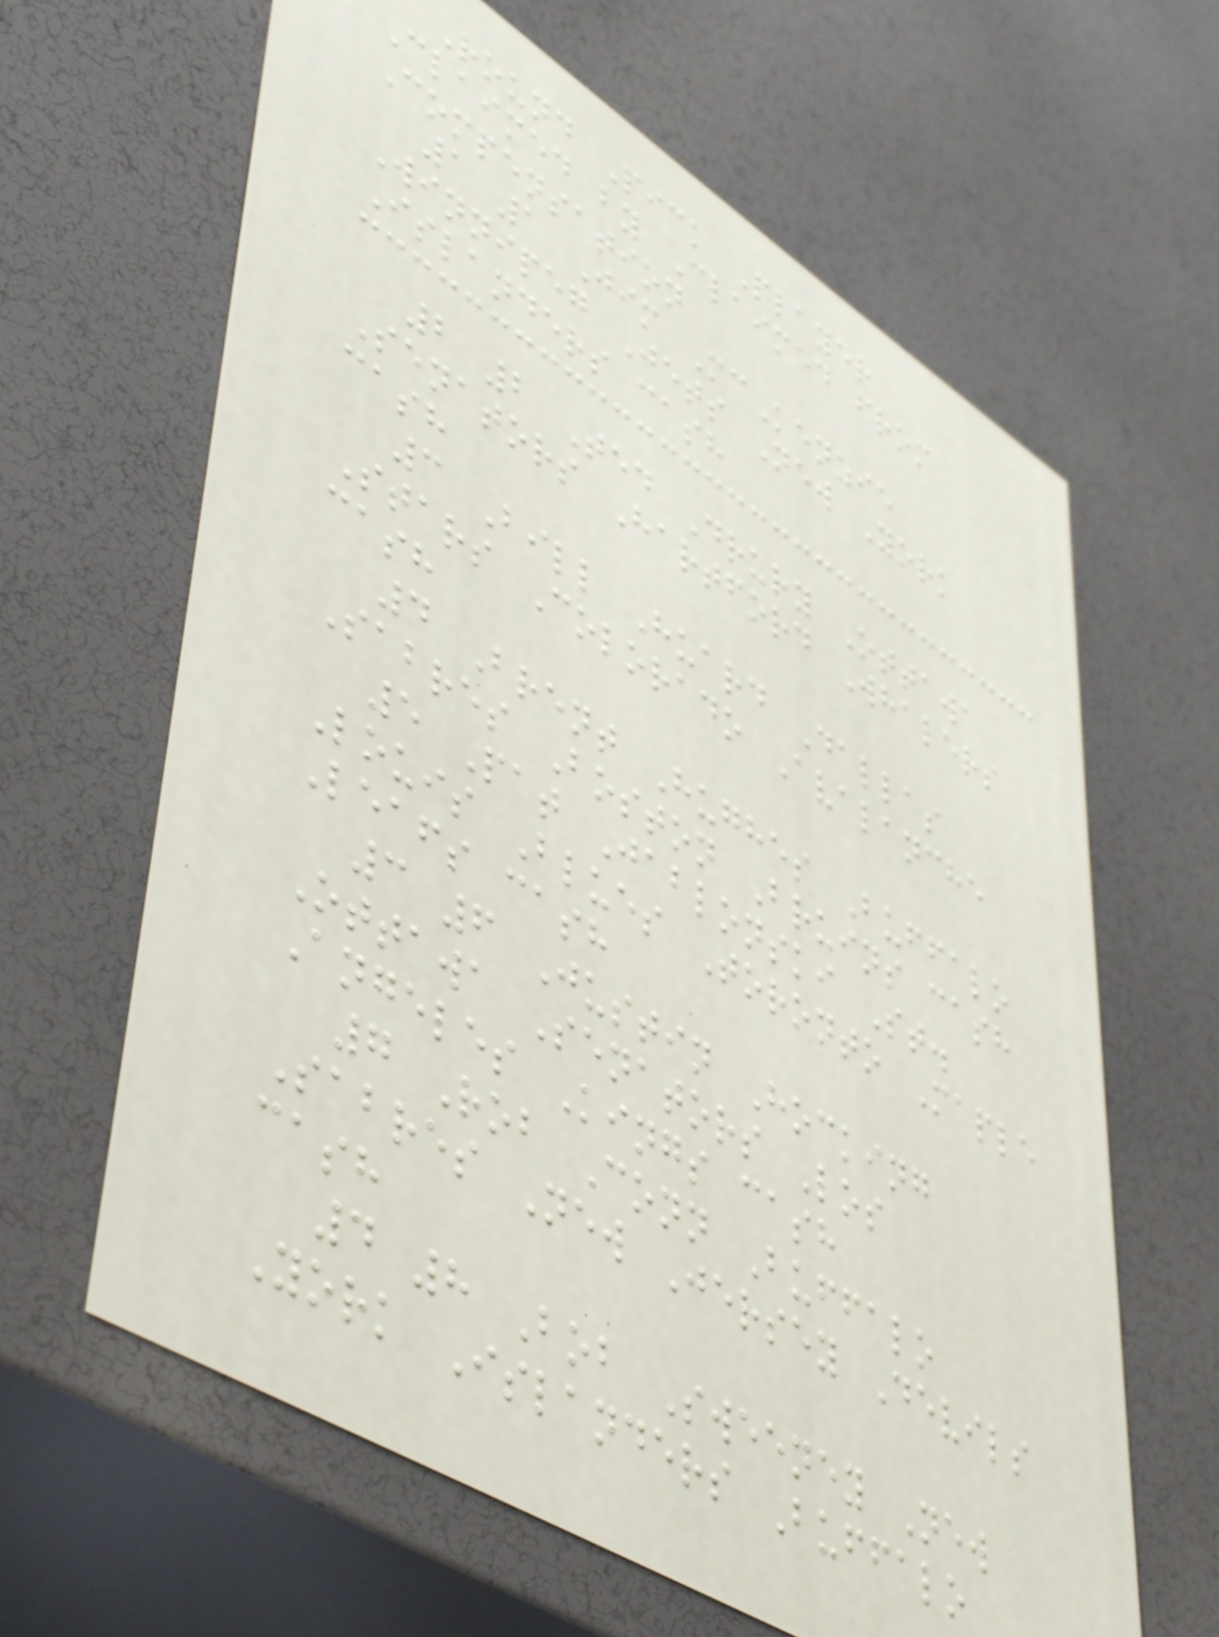Round Pick Player
Claimed by Claimed from
Compensation
1 1 Jim McKenzie
Winnipeg Jets New York
Islanders cash
2 2 Ted Drury Ottawa
Senators Hartford Whalers
cash
3 Bill Huard Dallas
Stars Colorado Avalanche
cash
4 Brent Hughes Buffalo
Sabres Boston Bruins cash
5 Pat Jablonski St.
Louis Blues Toronto Maple
Leafs cash
3 6 Justin Hocking
Ottawa Senators Los
Angeles Kings cash
7 Rob Conn Buffalo
Sabres New Jersey Devils
cash
4 8 Bob Sweeney New
York Islanders Buffalo
